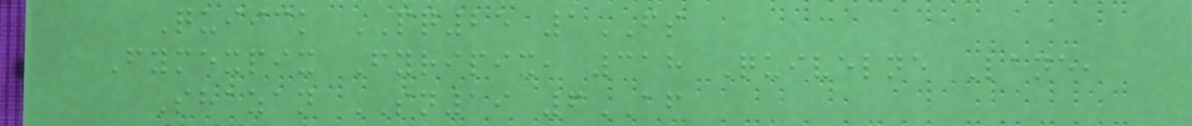Quiick PQ25 1FS
Fymexpix Fyripix, 318 Quivelne Lane,
Shazan SN19 6AF
